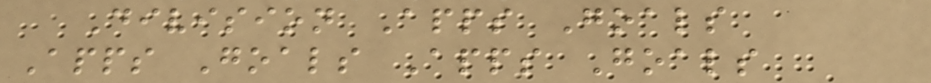Division Apps Goals
Apps Goals Apps Goals
